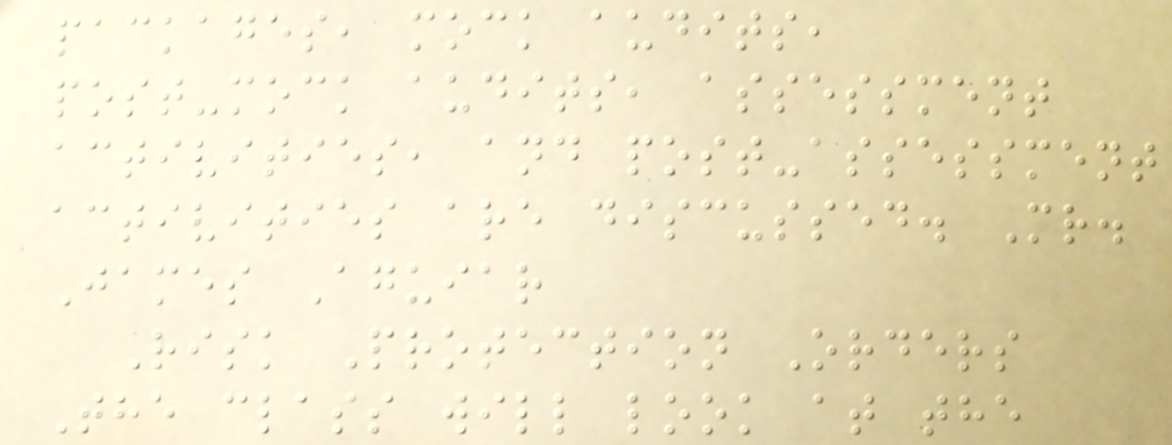packages, mock audits,
post-mock audits, assessment
activities, and post-assessment
activities are discussed. Mr.
James Aguiar
Risk Protection Orders
The class will look at the
